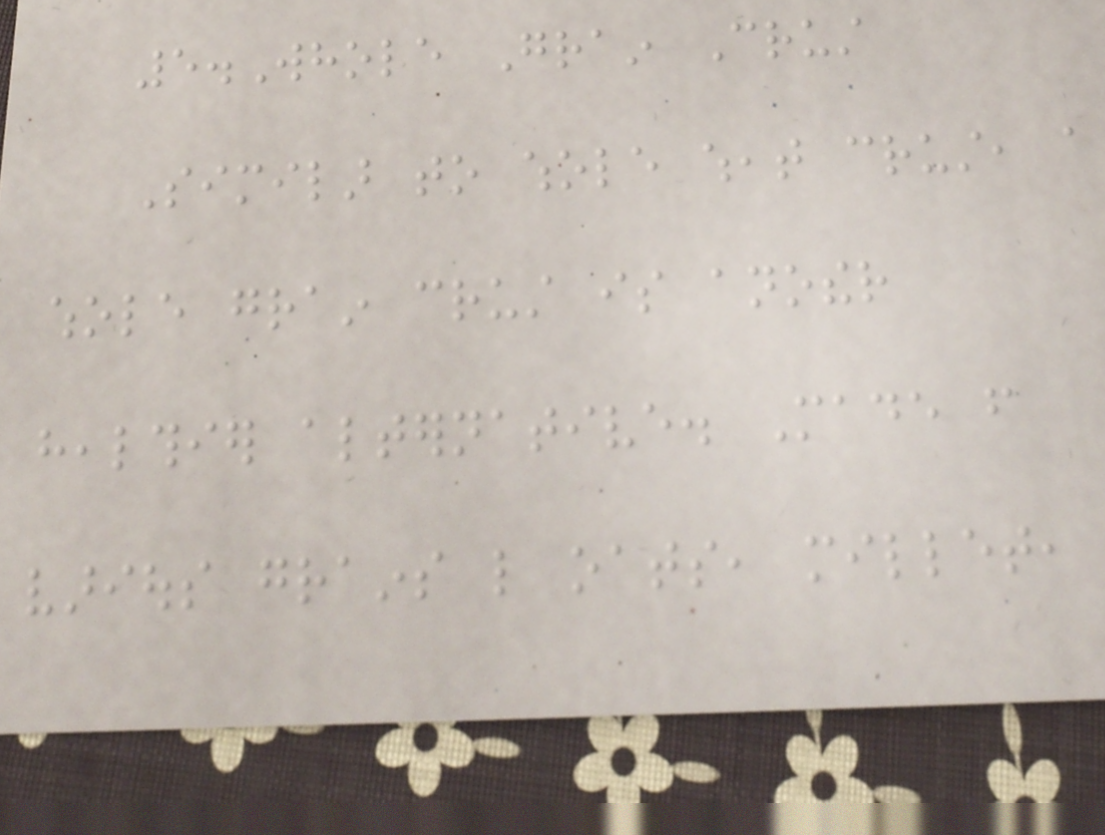5.Whole Grain Crust
Similar to whole wheat crust, a
whole grain crust is another
healthier alternative. Made from
various grains like oats, millet,
